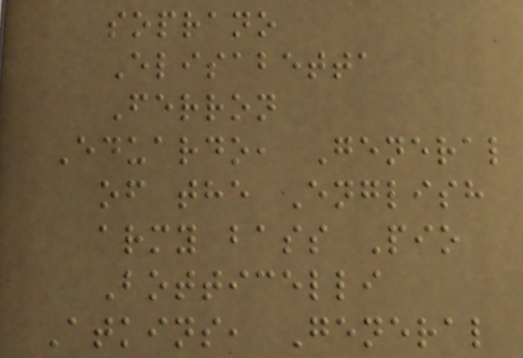soprano
Elisabetta
Ferron
Eduardo, General
of the English
army bass Pio
Botticelli
Atkins, General
